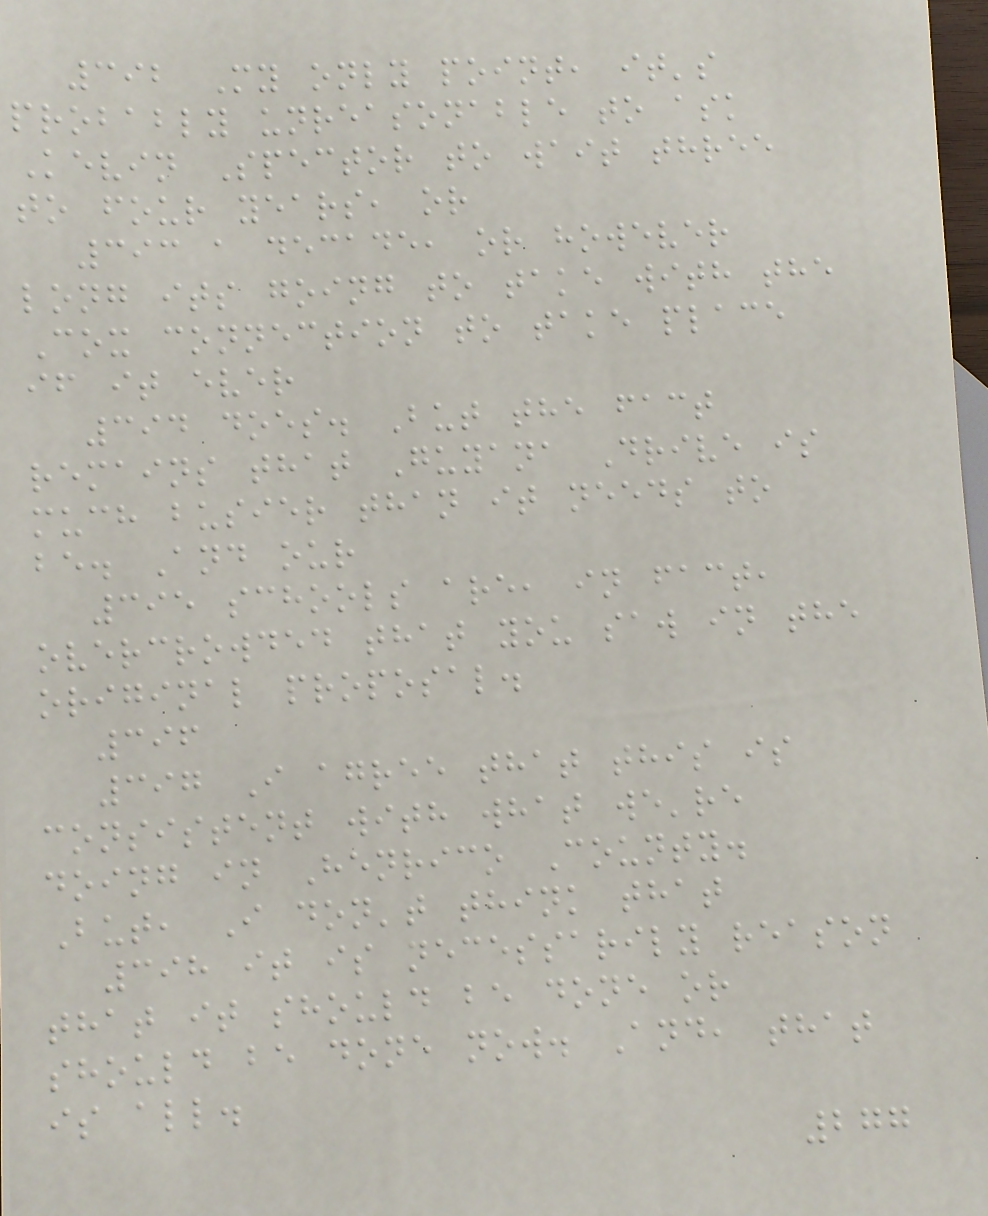392 My only point, it's
probably unreasonable to ask
Kevin Spector to wait three
to four years, or
393 a decade, or however
long its going to take with the
Cox connection to take place
if it ever
394 does. But the fact
remains that Guyana Drive is
much busier than it needs to
be. And our
395 schools are, in fact,
overcrowded that you saw in the
original proposal.
396
397 I agree that this is
consistent with what we're
doing in Henrico County.
But, I don't think that
398 it is necessarily reason
that it should be done or
should be done now. And, that
is all.
277
